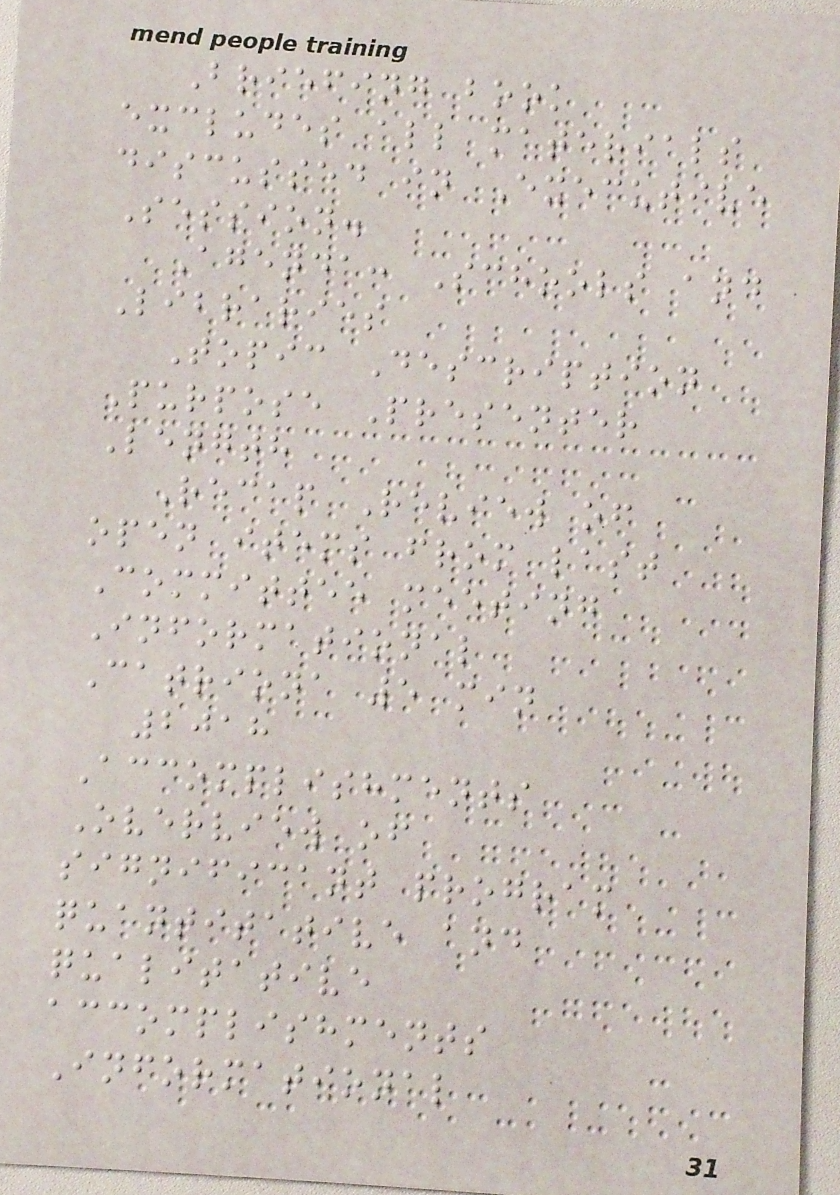Briefing book
excludes all materials
discussed in Executive
Session.
Agenda: Schools and
Libraries
Topic Description
Purpose Presenter
Length
Recap Review of
open items from last
Committee meeting
Informational
Catriona 5 min
2018
Accomplishments
Overview of
significant program
quantitative and
qualitative
accomplishments
Informational
